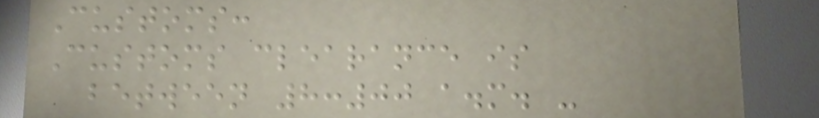Customs:
Customs clearance is
between 8:00 a.m. -
